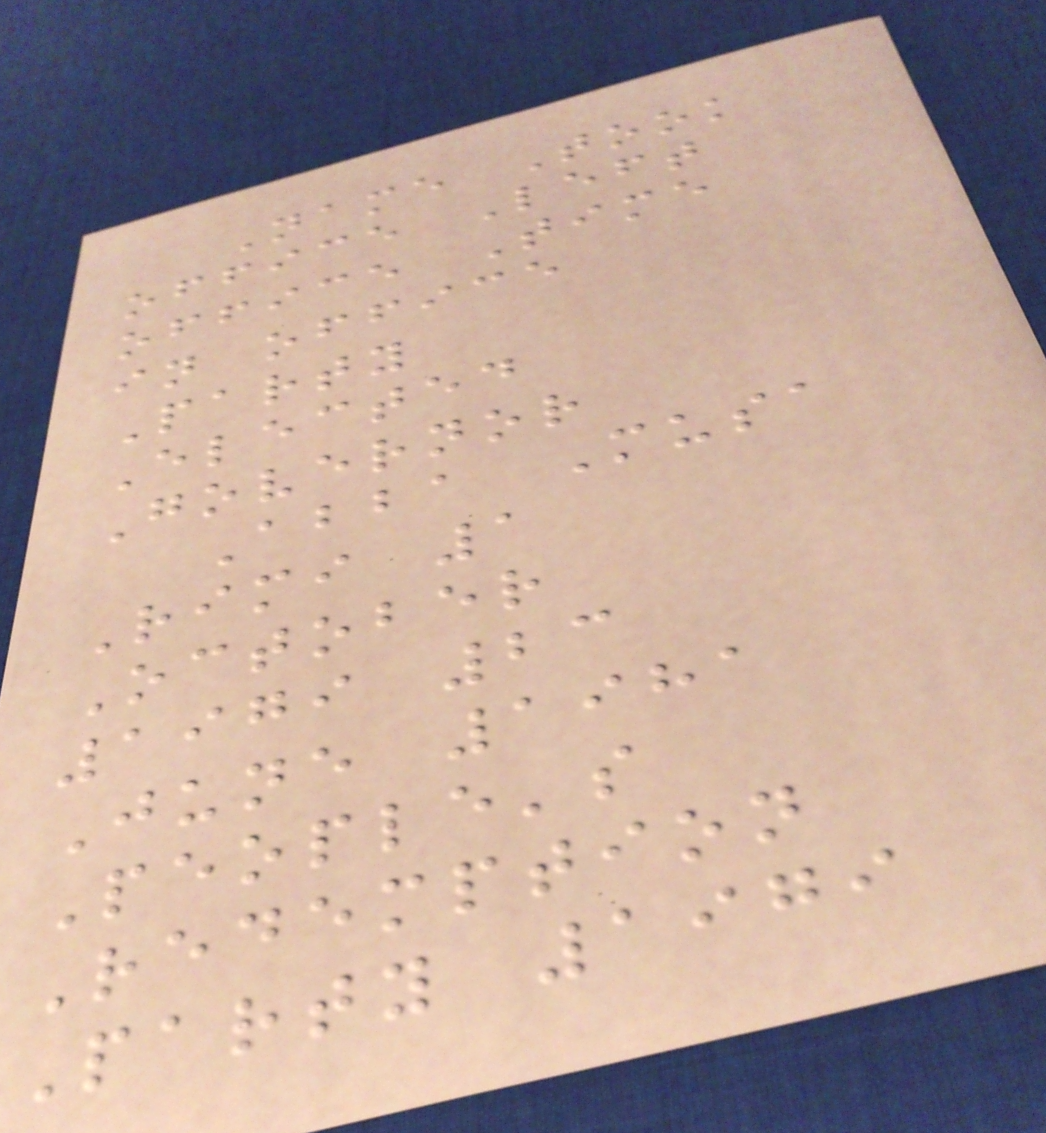Name Took
office Left
office Time
in office
Party
Elected
Governor
Abba Musa
Rimi 1
October
1979 23
June 1981
People's
Redemption
Party 1979
